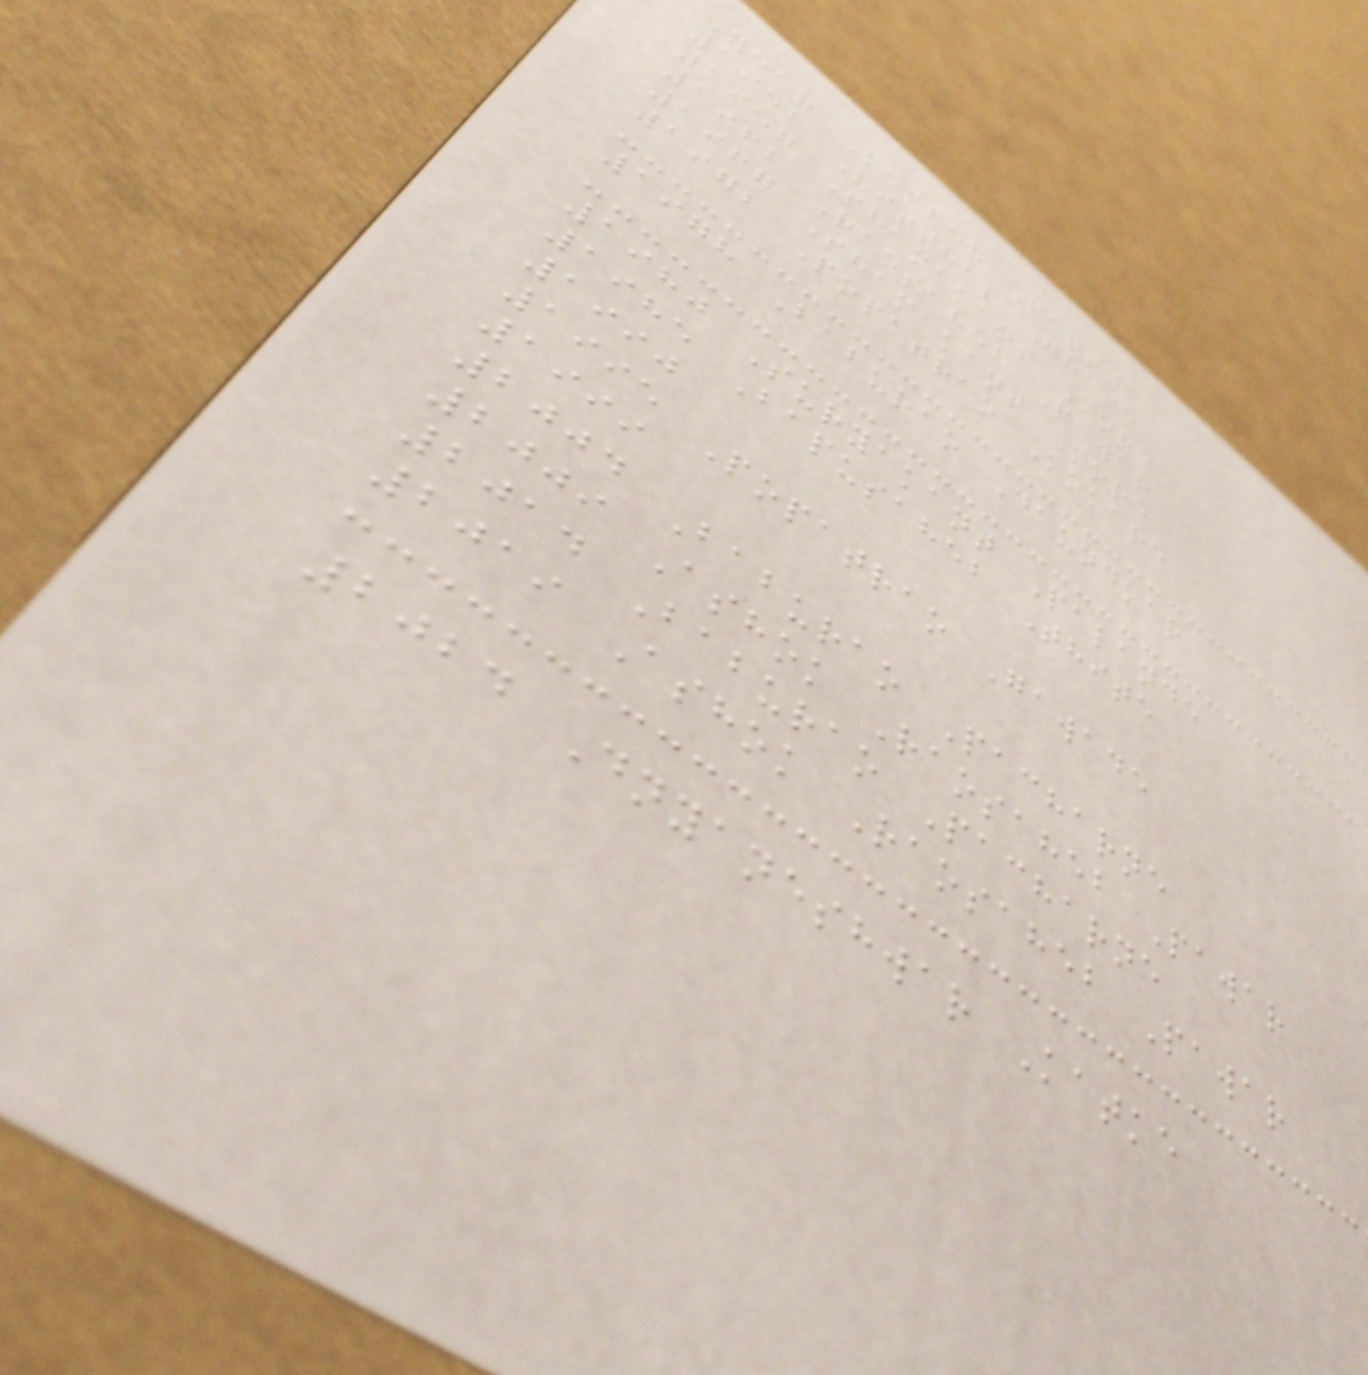Year Member Party
1952 Vitthal Ghate
1957 Shamakant More
1962 Raosaheb Pawar
1967 Shamakant More
1972 Popatrao Kokare
1978 Baburao Daundkar
1980 Suryakant Palande
1985 Bapusaheb Thite
1990
1995 Popatrao Gawade
1999
2004 Baburao Pacharne
2009 Ashok Raosaheb Pawar
2014 Baburao Pacharne
2019 Ashok Raosaheb Pawar
2024 Dnyaneshwar Katke
